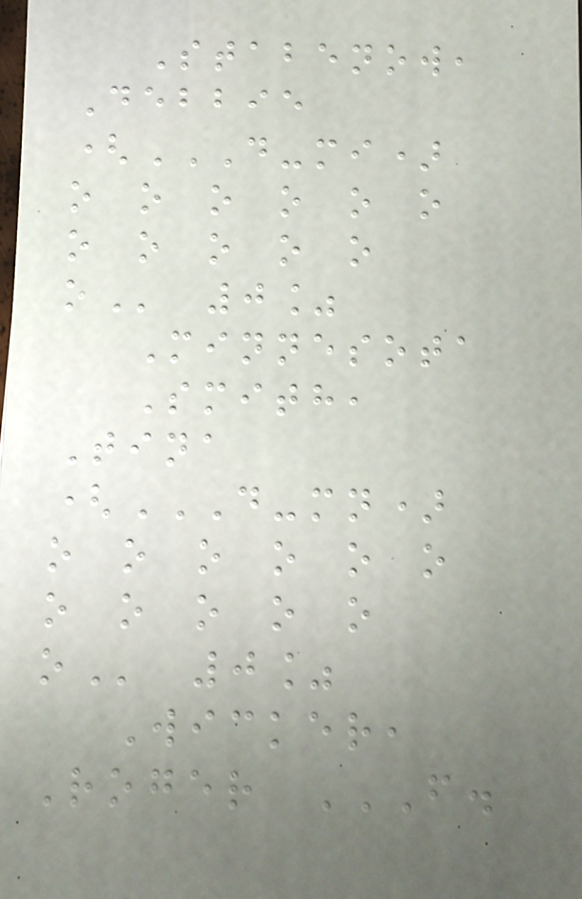Stabenow,
Debbie
(D-MI)
O O O O O O
O O O O O
O 0%
Minnesota
Smith,
Tina
(D-MN)
O O O O O O
O O O O O
O 0%
Wicker,
Roger F.
